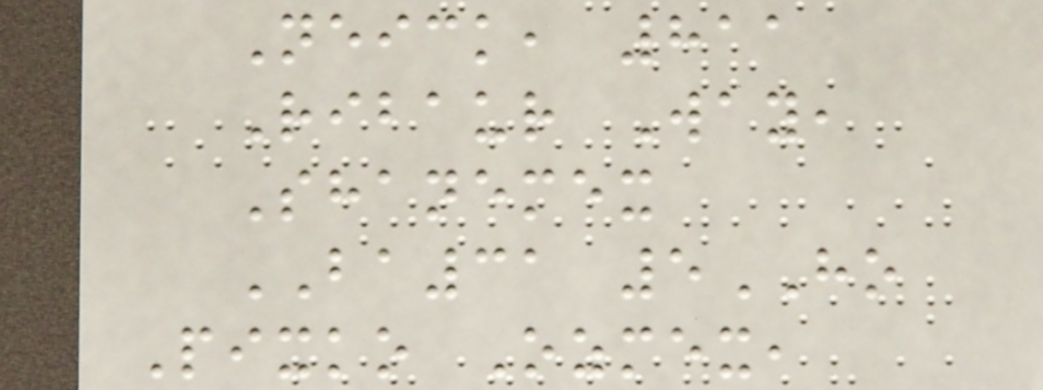Neick, 811
Ribaur Way,
Shanemex
BA31 5HO
Pixko Ozmex,
